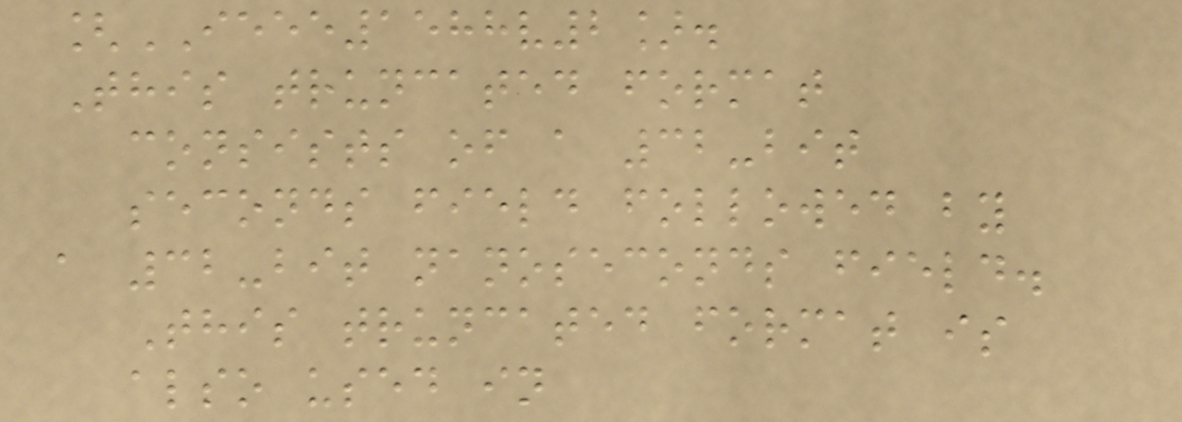[IEEE1588v2].
This truncated format
consists of a 32-bit
seconds field followed by
a 32-bit nanoseconds field.
This truncated format is
also used in
